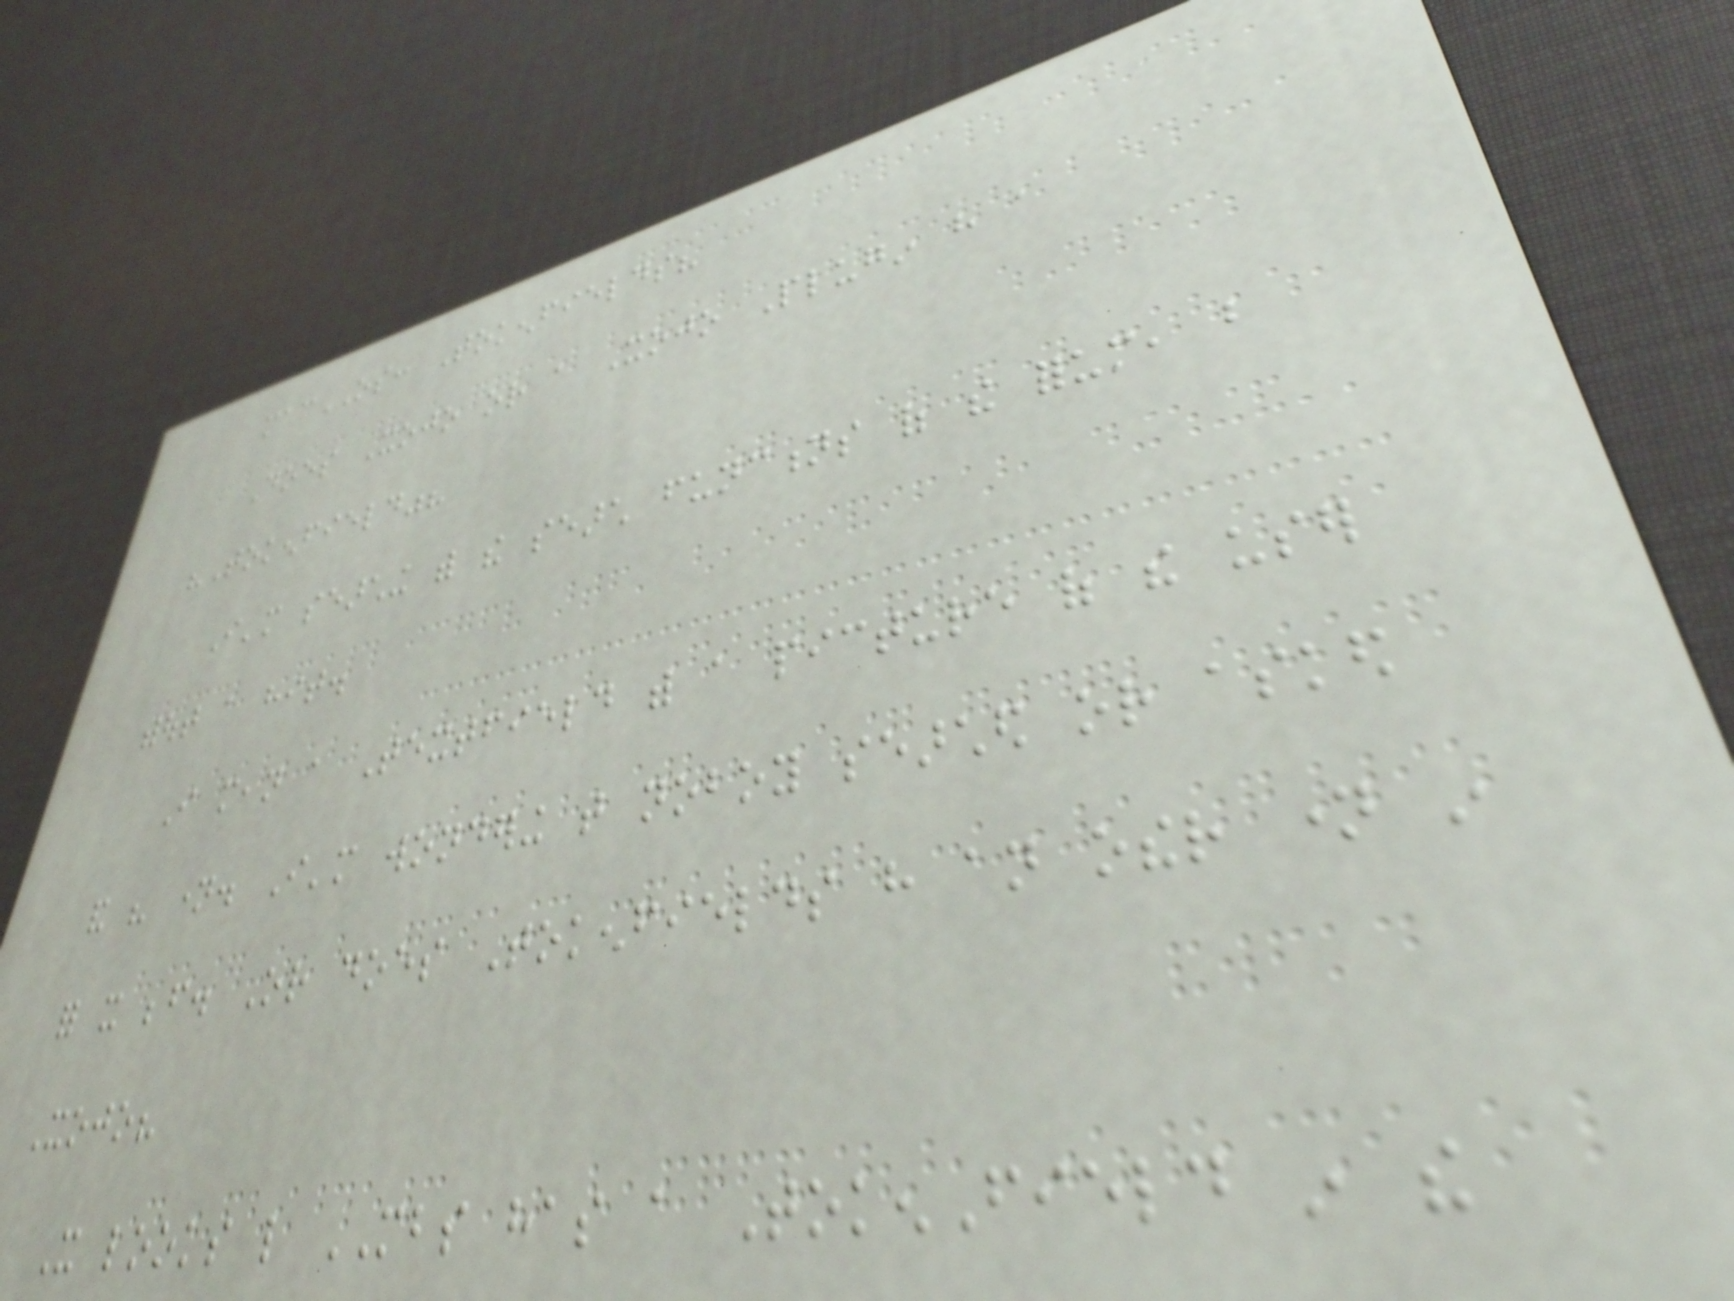macOS: Tokenfields?
Does Xojo or a Xojo Plugin have a
"Tokenfield"?
I'm searching with the search functions of the forum, but
without a hit.
I mean a Textfield with a picture of the user
and his name. I'm wondering that noboy searched or asked
for it before. Or does Tokenfields have an other name in
Xojo?
It looks like MBS has a TokenField in the
